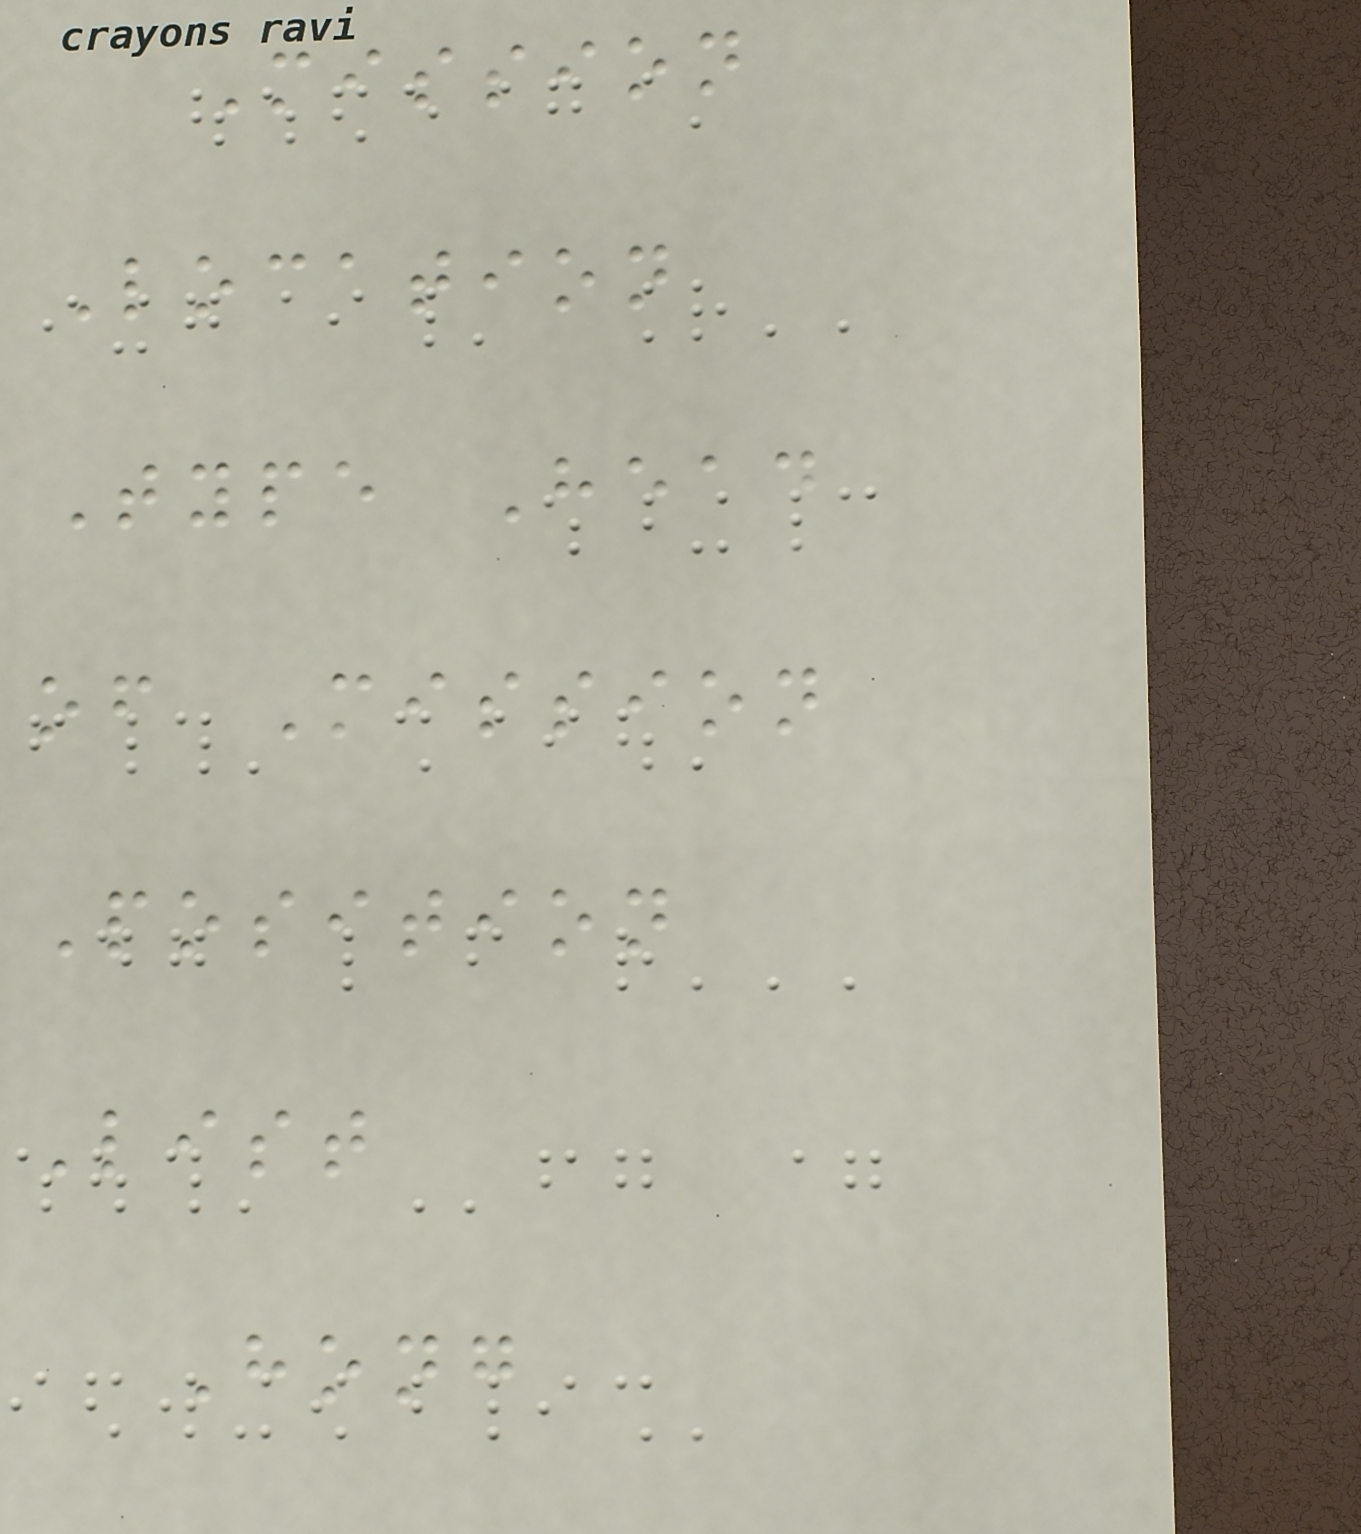Mission
Location
Type Head
of Mission
Position
List
Hong
